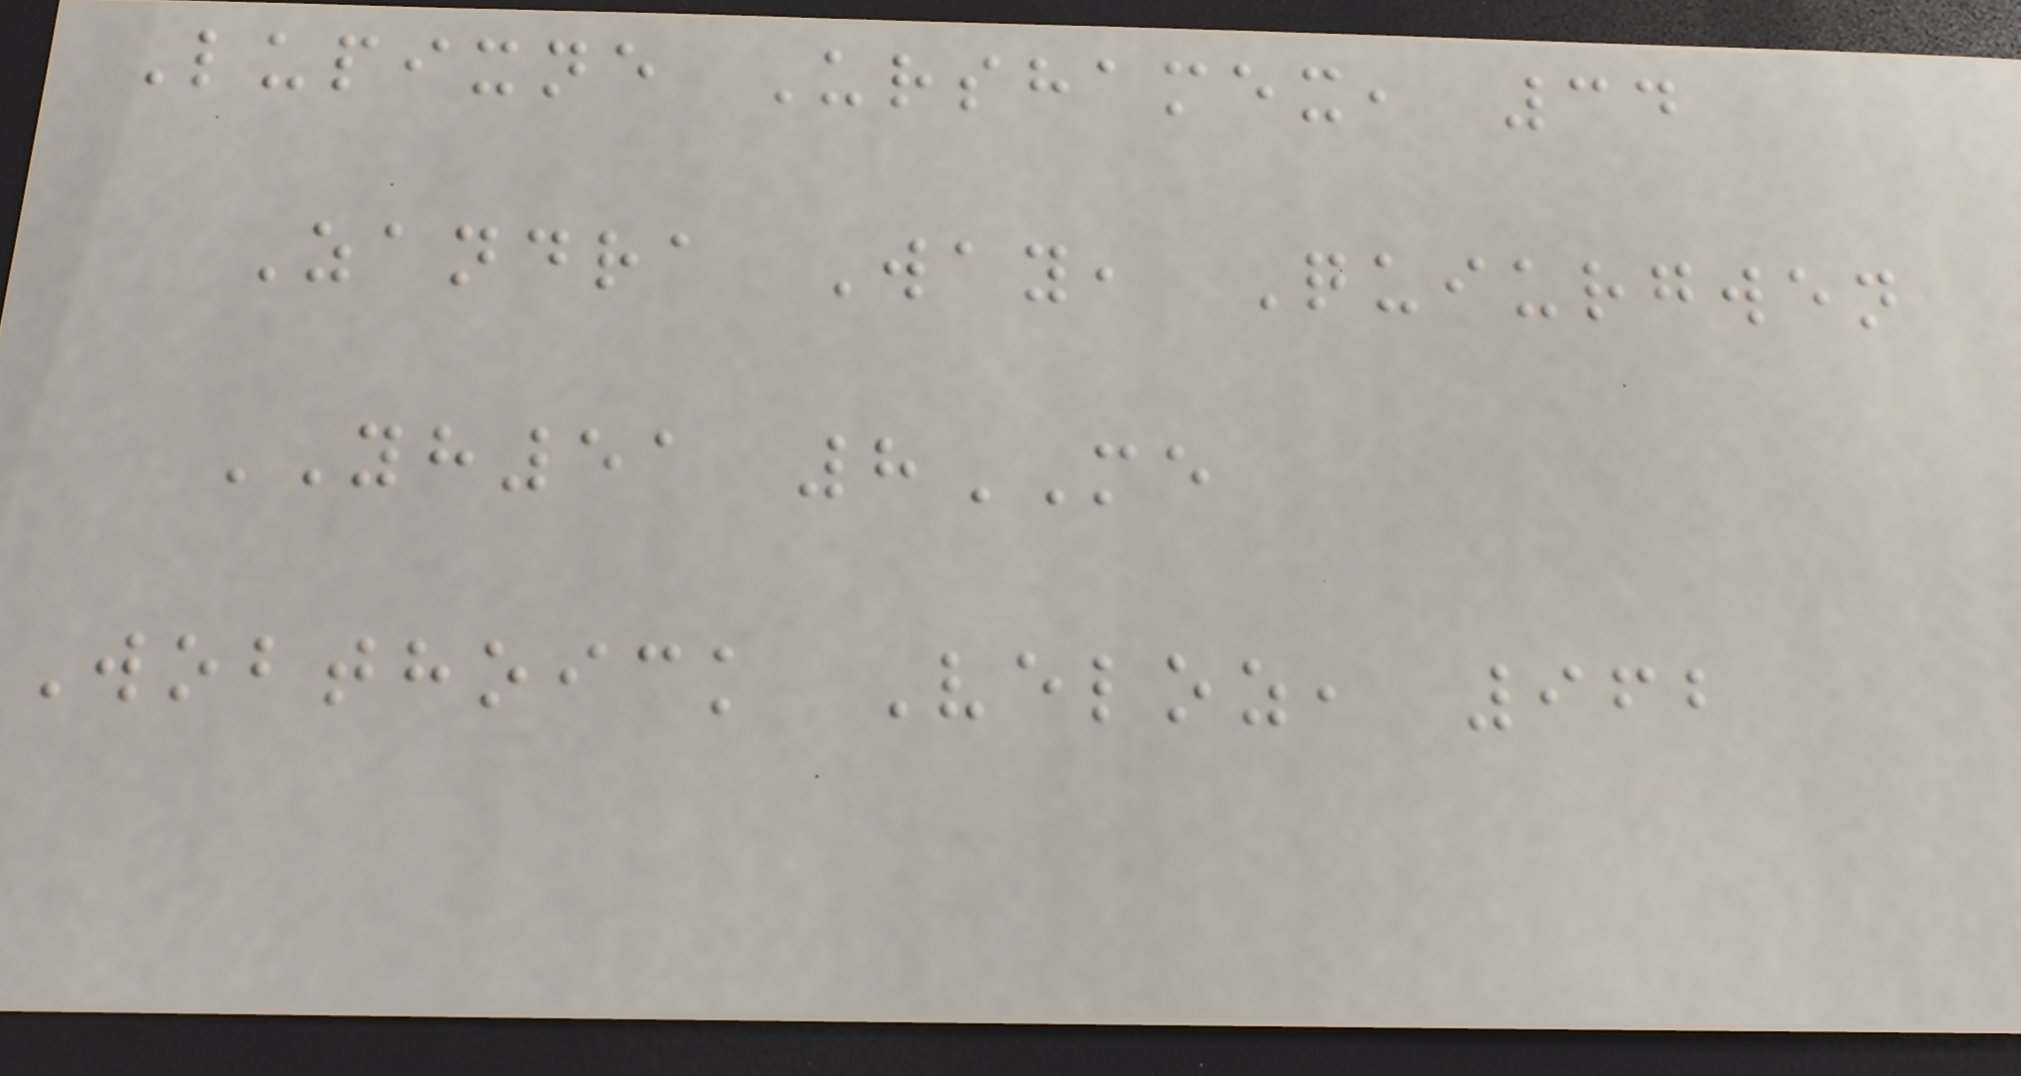Lupixne Urshamex, 34
Zandra Way, Quiurgwen
YH51 8ME
Wobthoick Veloz, 962
